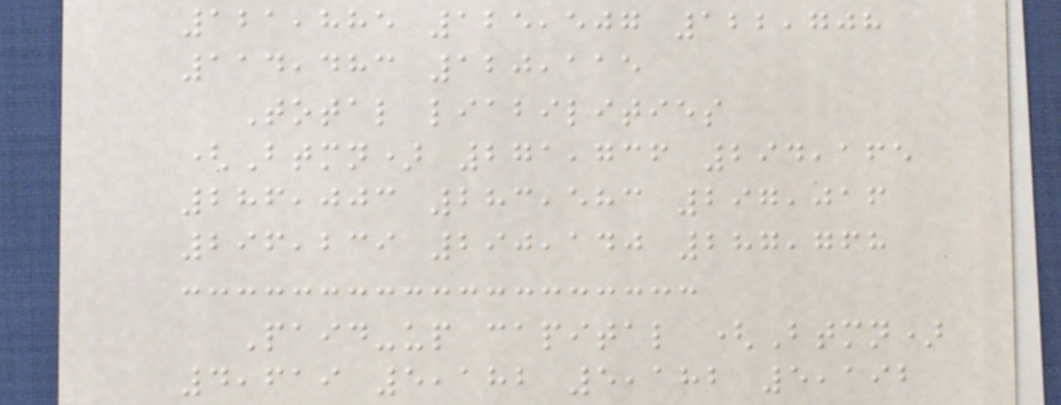121,885 125,507 122,708
114,483 120,115
Total liabilities
(Btmn) 271,736 294,165
286,003 283,583 297,016
296,239 290,140 287,768
Paid-up capital (Btmn)
4,619 5,182 5,182 5,192
